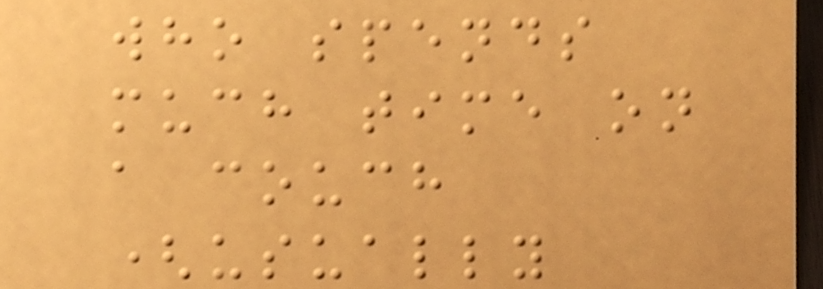who spends
much time on
a couch
(usually
